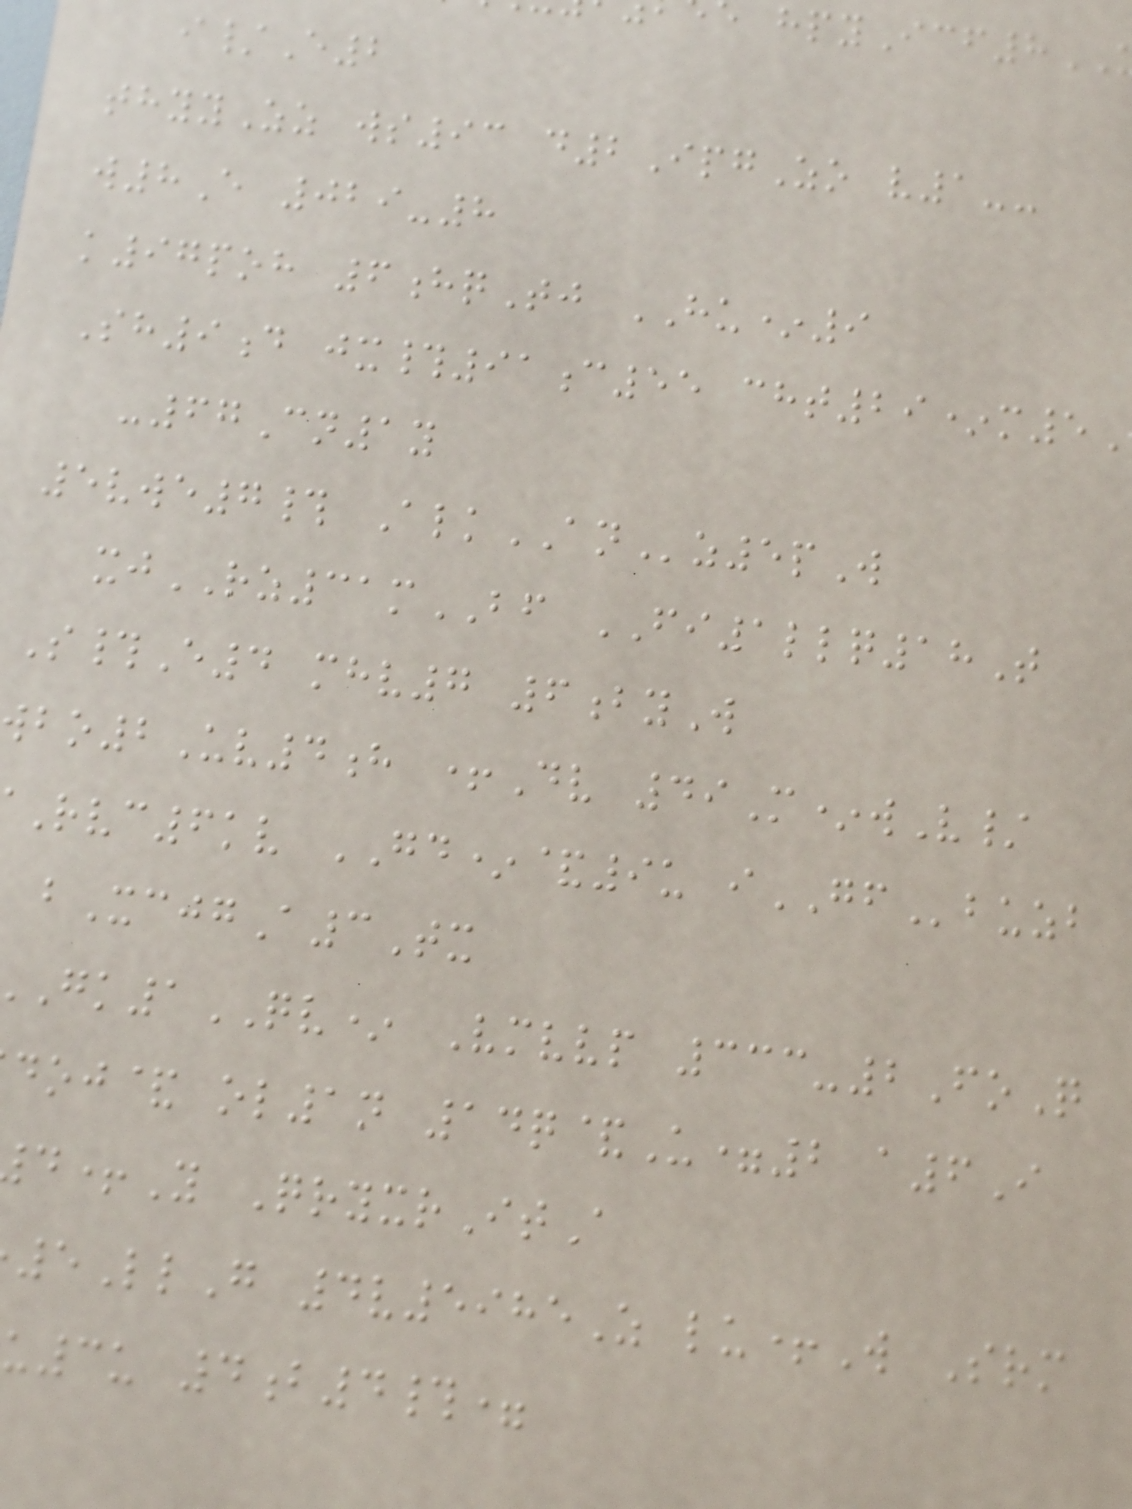hpyIcf8
i/E2
thyyZz ws93 d2IpgZo v1--
w8E 029-8
k97poh 6hqTj HU*9
Sh9d jx#91c55 cht29*m5
-67Cn1y
5vwe7# AlkANz5pW
xjRZ31mBF FI1llq18T
S#E4 mhv7 6byW
bo2Uv4h +Dv 49M*wV/
Rvc6kv GD*&9u iGFbuzb
bXcjgA3Tx
1QV* Vmvvp 333-2FoQ
doj& ol1n 14q&U=2 a6I
+Y QryxrItA
5LlG 4v5985Z lu+W Srm
u3u 4b4#=
